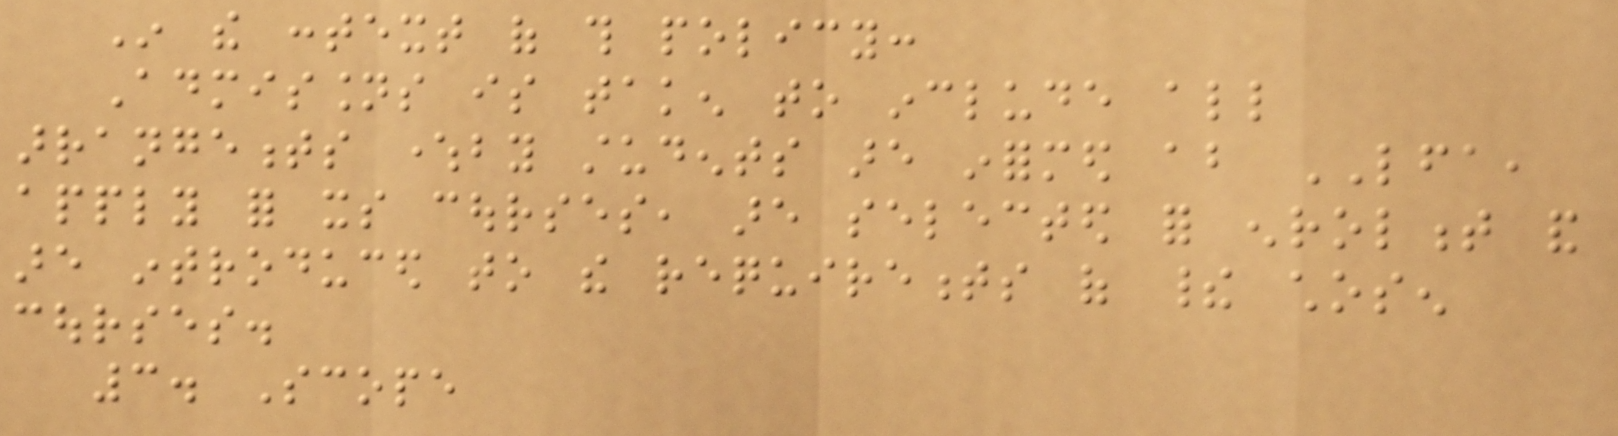In the context of this policy:
Admissions is taken to include all
arrangements whereby students are informed about LFA,
apply for its courses, are selected for enrolment and
are introduced to the requirements of their chosen
courses.
3. Scope
